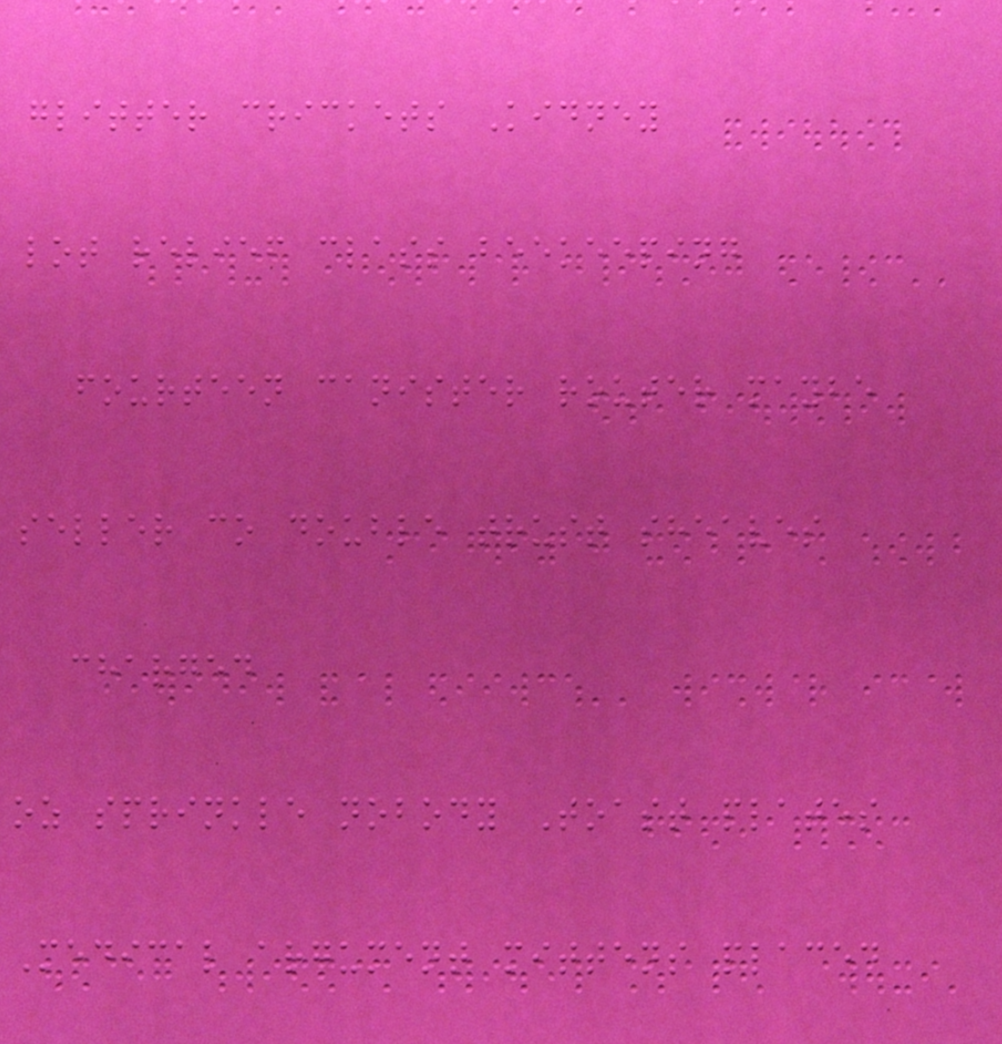glitter crickets Kidney
lot relief class beekeeping
fourteen canister router maybe
seller co double trust sheaves
charged
oz sprinkle nobody Toast plates
Medical argument mittens placed
